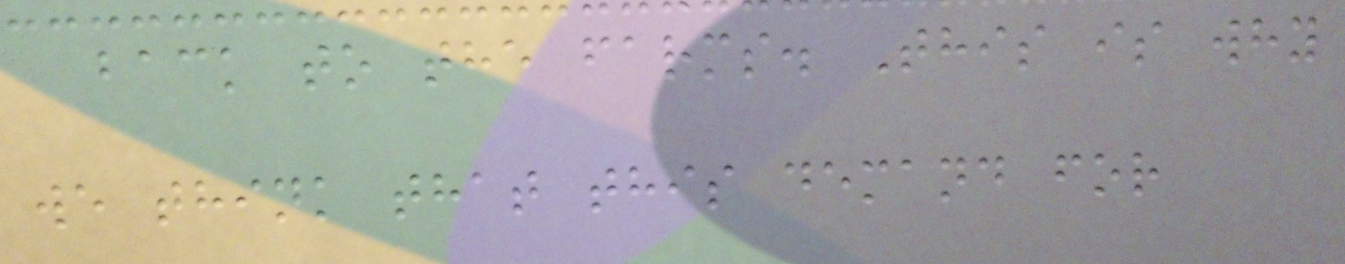back to the farms. This is why
we think that this demand for
